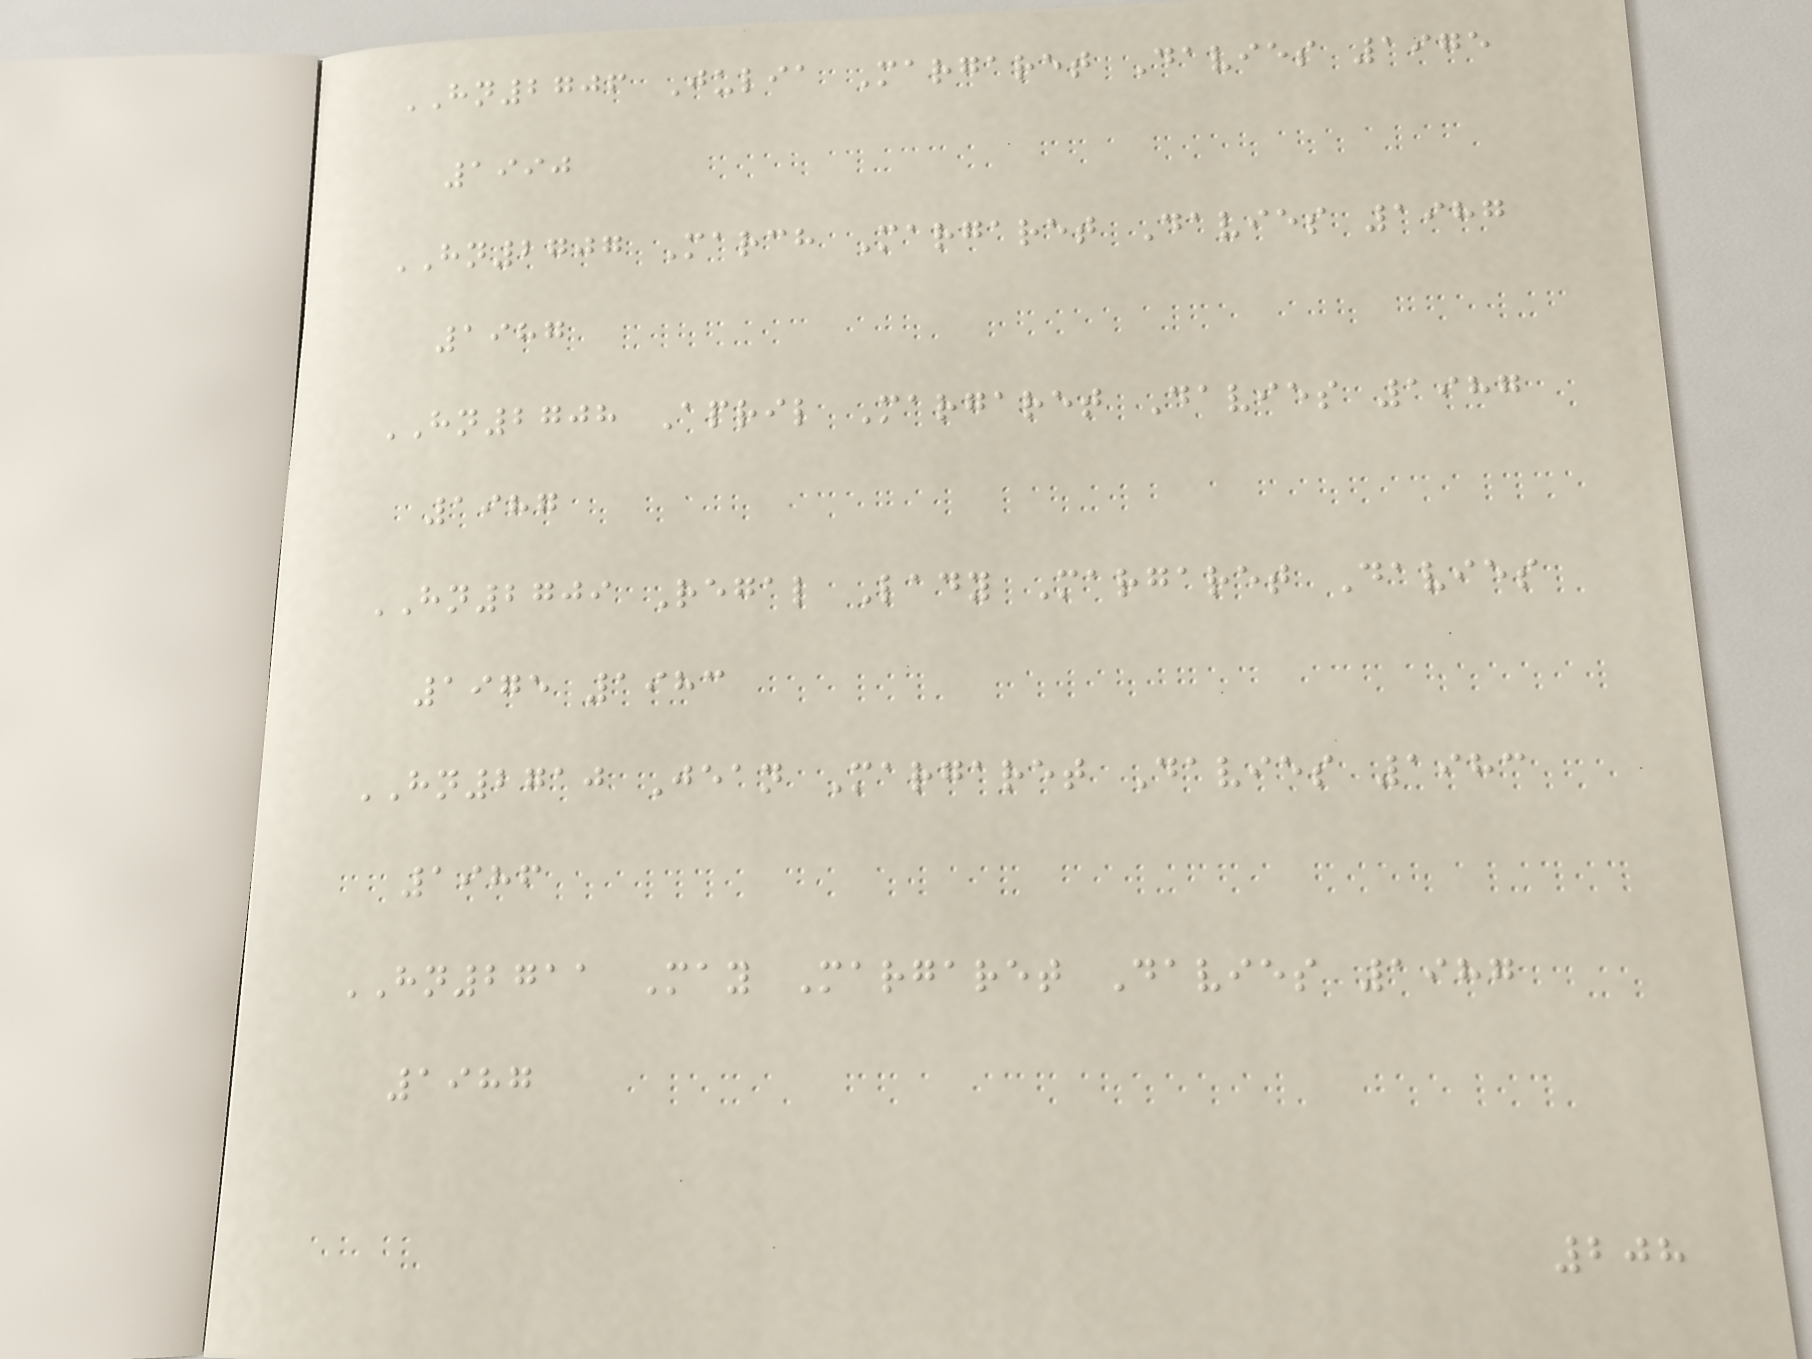HN2706 Julia Margaret Davies 1975
1990
HN2707 March Margaret Davies 1987
1987
HN2708 April Margaret Davies 1987
1987
HN2709 Regal Lady Margaret Davies
1975 1983
HN2710 Jean Margaret Davies 1983
1986
HN2711 May Margaret Davies 1987
1987
208
